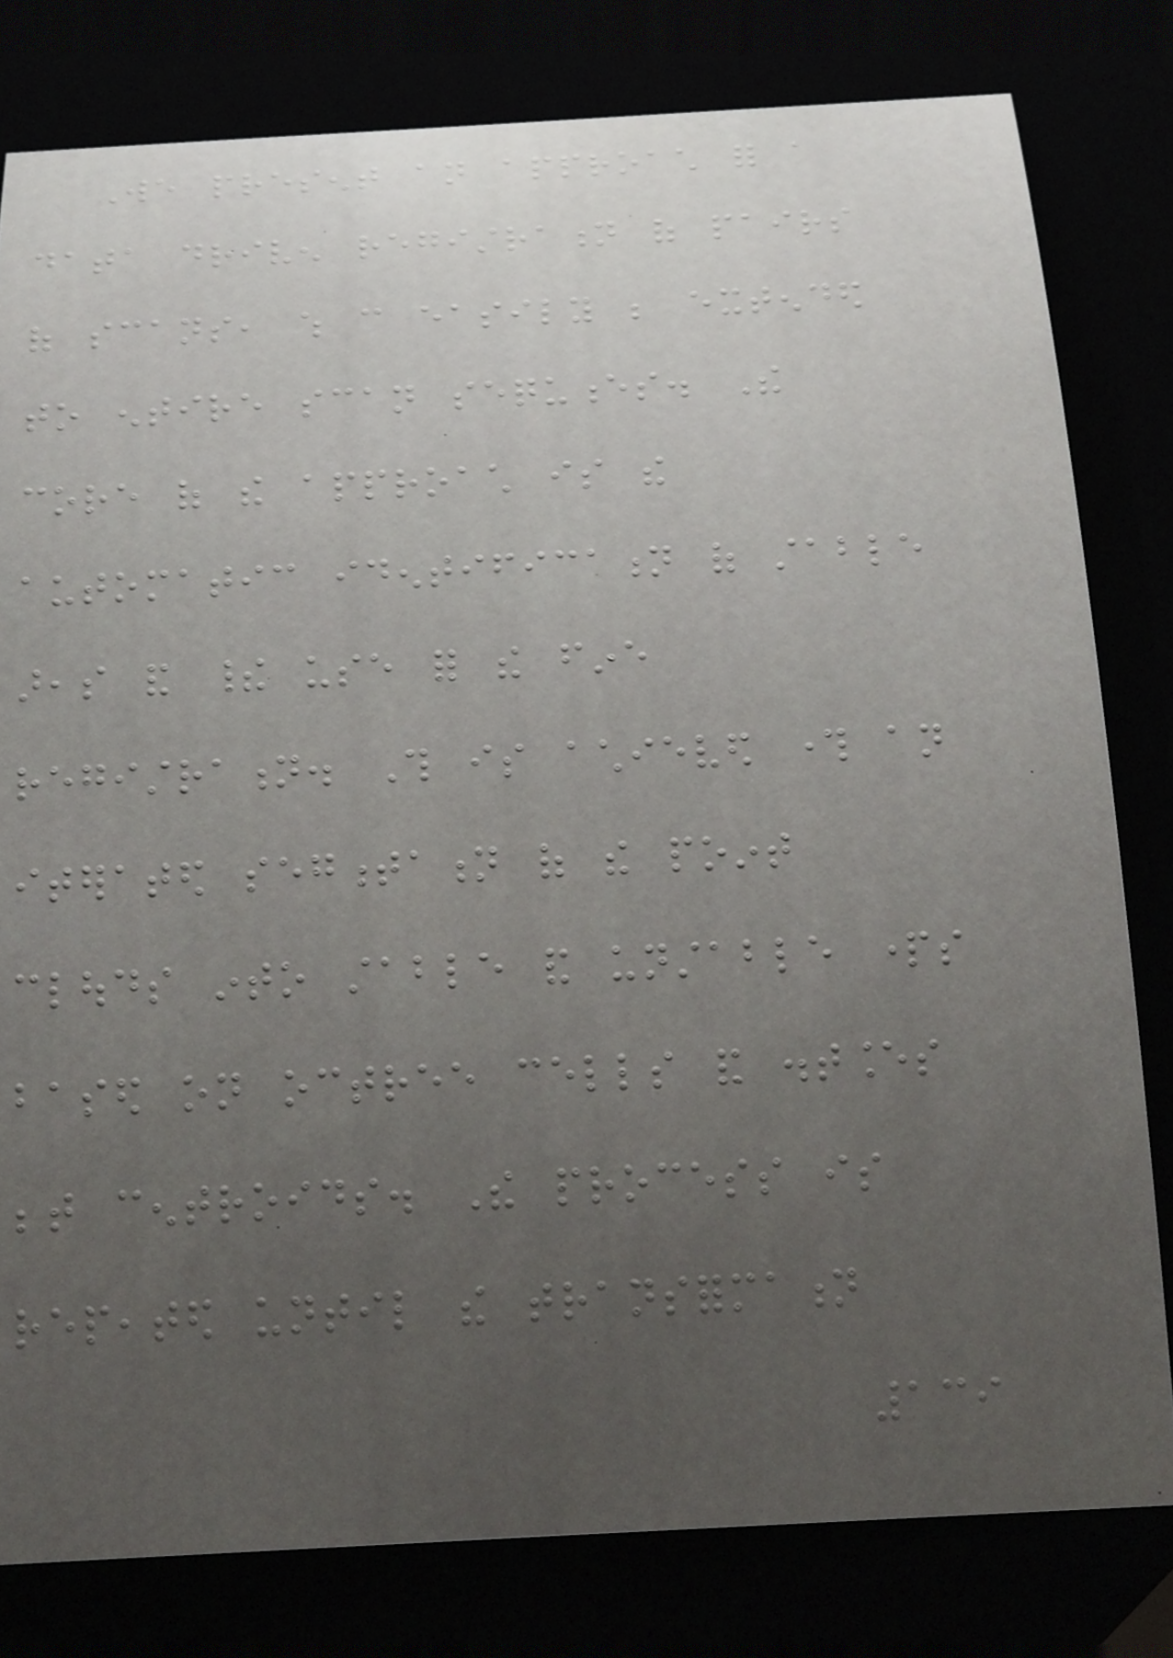We present an approach for a
data driven registration of pairs
of scans, which can easily be extended
to entire scan sequences. The
core of the approach is the
automatic identification of stable
areas and their use for the fine
registration. This is achieved through an
iterated segmentation of the point
clouds into stable and unstable parts
based on octree cells and distances
between centroids. The process is
repeated until the transformation
139
